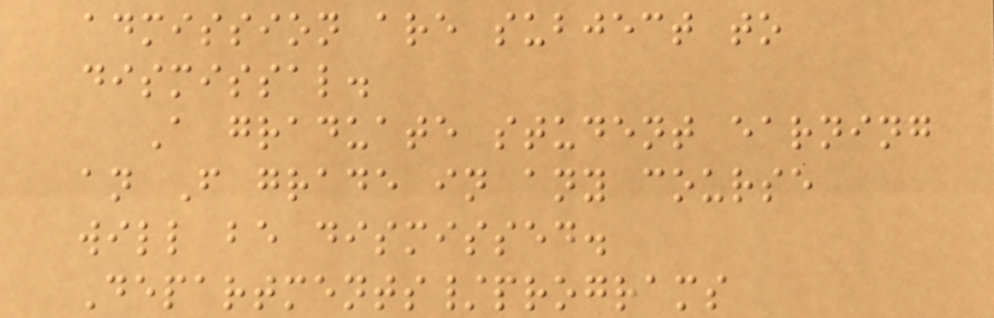admission are subject to
dismissal.
A graduate student earning
an F grade in any course
will be dismissed.
Departments/programs
